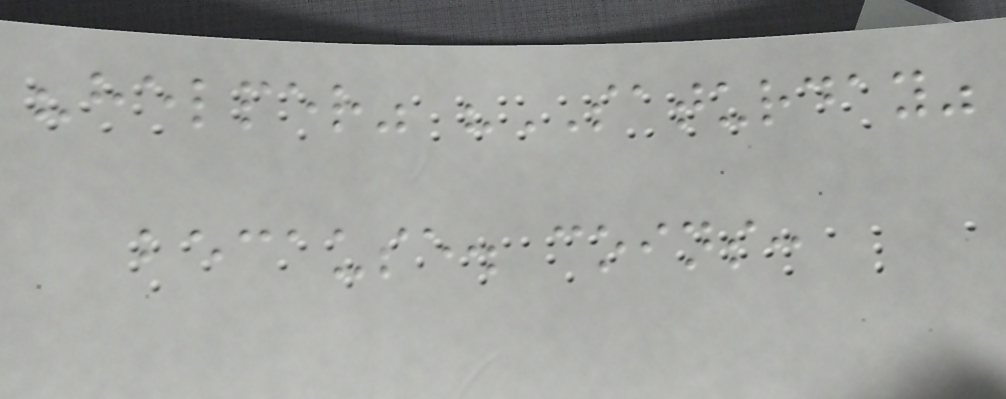"helper" "SATURDAY"
because. coins:
